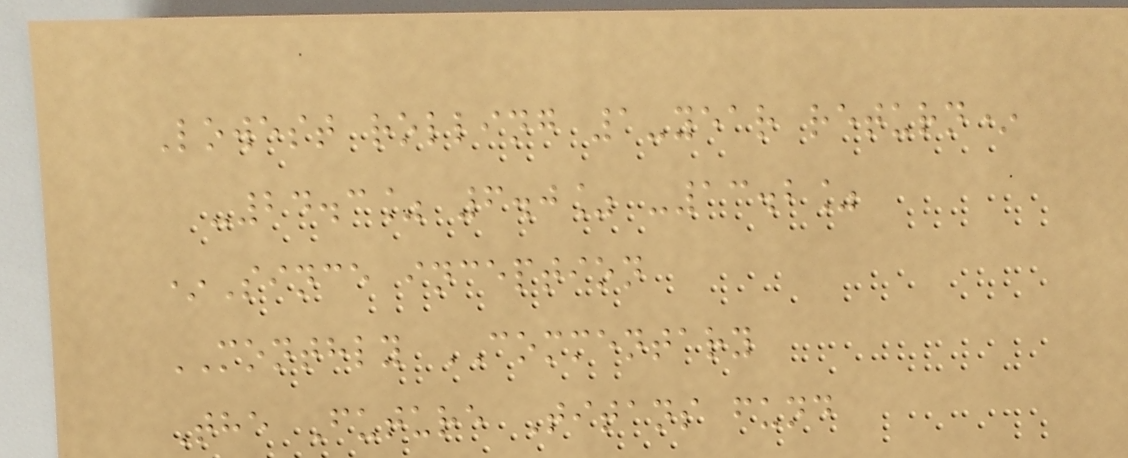Lowest rolling 1-year return*
-24.3% 6.0% -13.2%
*Since inception
MONTHLY COMMENTARY
The Future Titans fund
